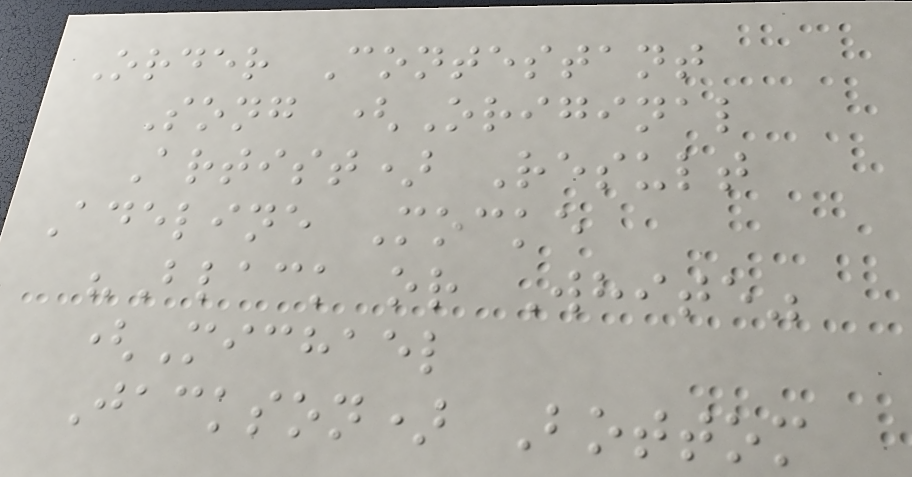Order Contestant
Song (Original
Artist) Result
Adeline Mocke
"Black or White"
(Michael
Jackson) Bottom
